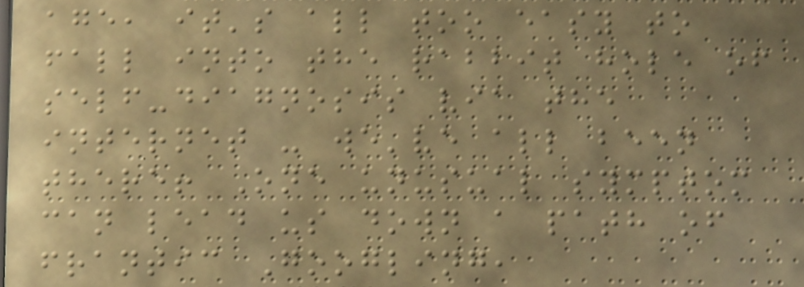age, it's all too easy to
fall into the rabbit hole of
self-diagnosis via the
internet - we've all been
there! One unusual symptom
can lead us down a path of
frantic Googling,
